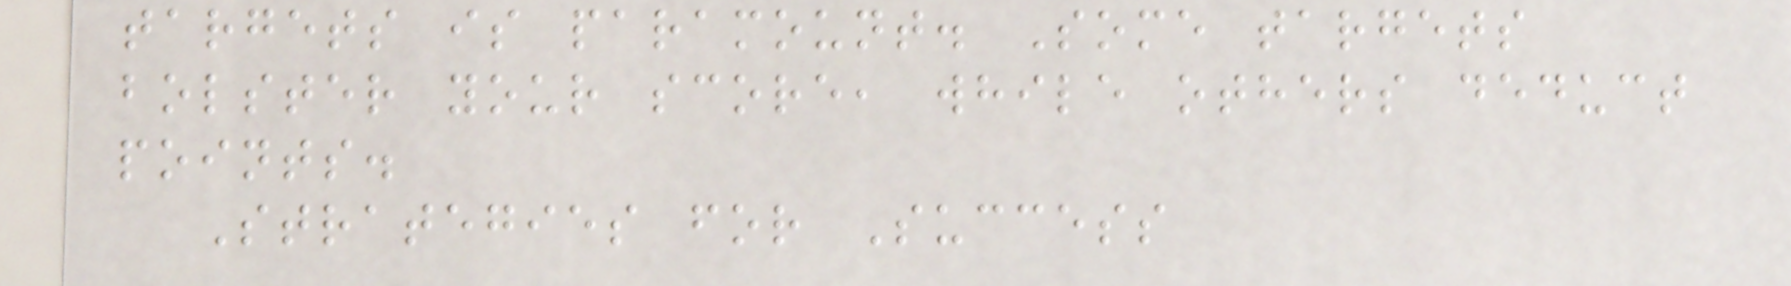targets is paramount. Some targets
bolster your score, while others deduct
points.
Strategies for Success
